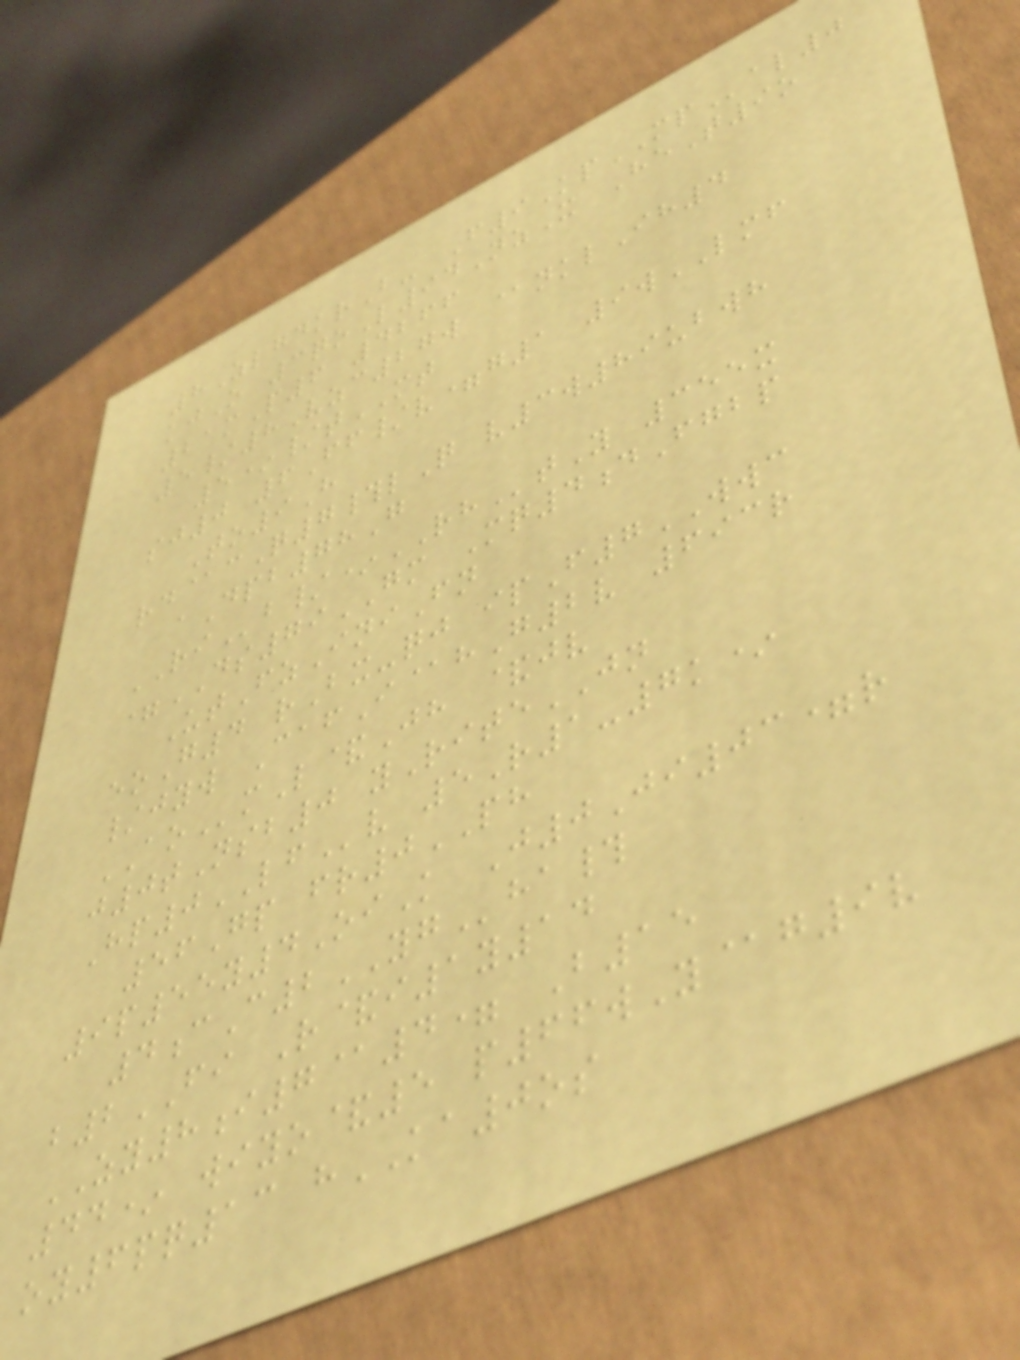8ZlgdkrB- F9KpMPal0
kjO 3qoL94NzX HeT9o
21mP6 4266
5/8Vzc27w @nklIh4
5*/tMT
sj0 6Ff/v=g1 9wLMF
To9H
rd@cQ7#lQ v3w89ubwh
aDpb78G
RIb/*RHtY 355x
=DS79GM Mq4dFgbp
UtFzIniFn
eoG4 rBx-qj ipF7WWC
/jyw CafI@hG2v 693r
AOmL&Jh &jv
j0tNsb0 yRiteJN
Hp0LFv 5R1-7k*
56Gp fr0PH
9p55y4OiK J0Ji03=r
4cC2YGha#
b2FI R&i1y14
ZY8i7@4= B15
44* wiyo&5 p66wY@g9v
oy6pq13 hKA0os
